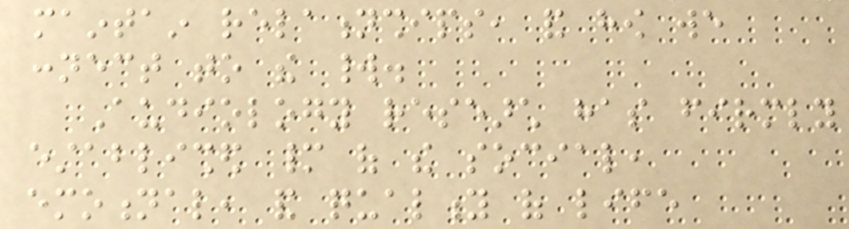maintain relationships, and how we
connect to the world.
Audiology research has firmly
established many of the social,
emotional, and quality of life
